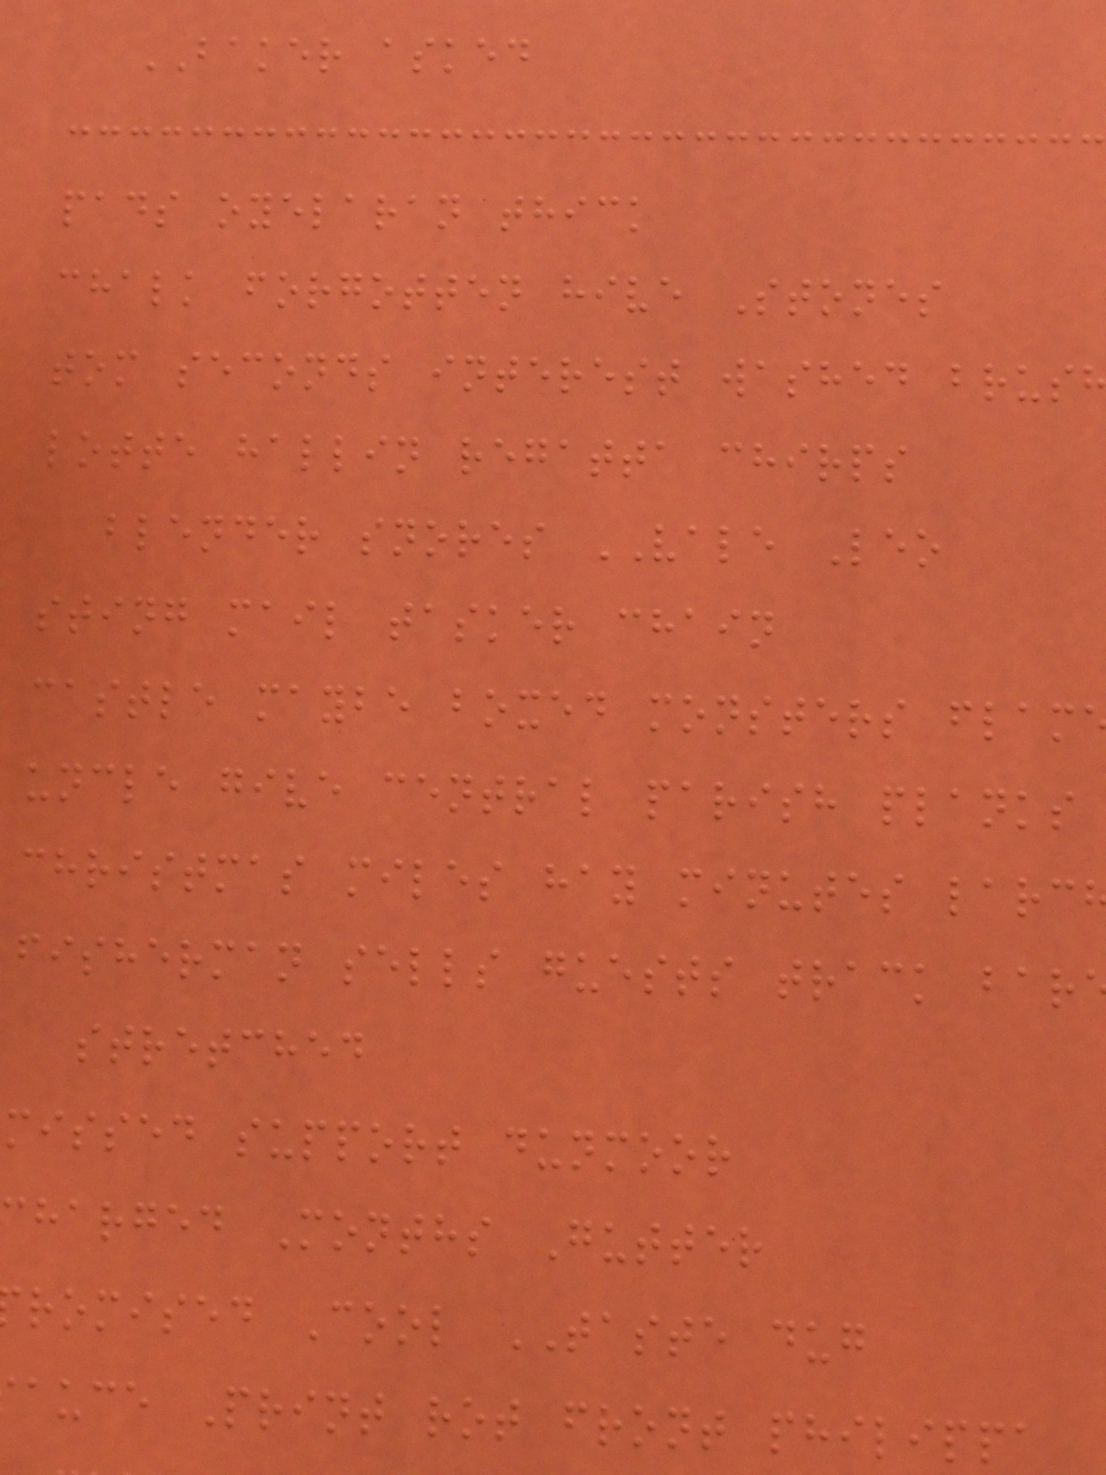BAKER asked
pads oyelaran thick
chalk forgotten hive Stones
tom seconds interest washed brus
lotte hallin regatta chirps
blender snores VALE Leo
sting mail tasker chain
castle maybe boxed monsters flam
uncle give central parish planks
christmas miles hay minutes larc
fisherman sells guests track bar
stretched
missed support dunmoor
charged Months Gutter
romised Cool TASTE dug
auce Print rot front philippa
